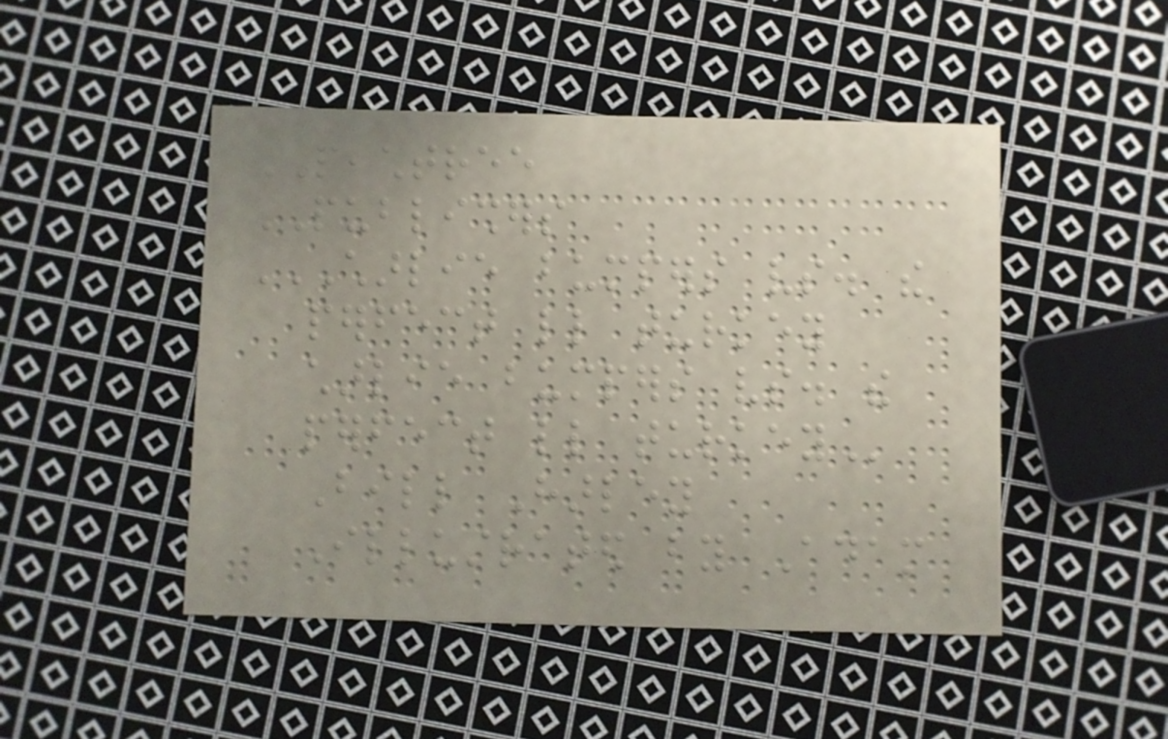PEACHTREE
PUBLISHERS
CHARLIE BUMPERS VS. THE
PERFECT LITTLE TURKEY
CHARLIE BUMPERS VS. THE
PERFECT LITTLE TURKEY
Bill Harley
Illustrated by Adam
